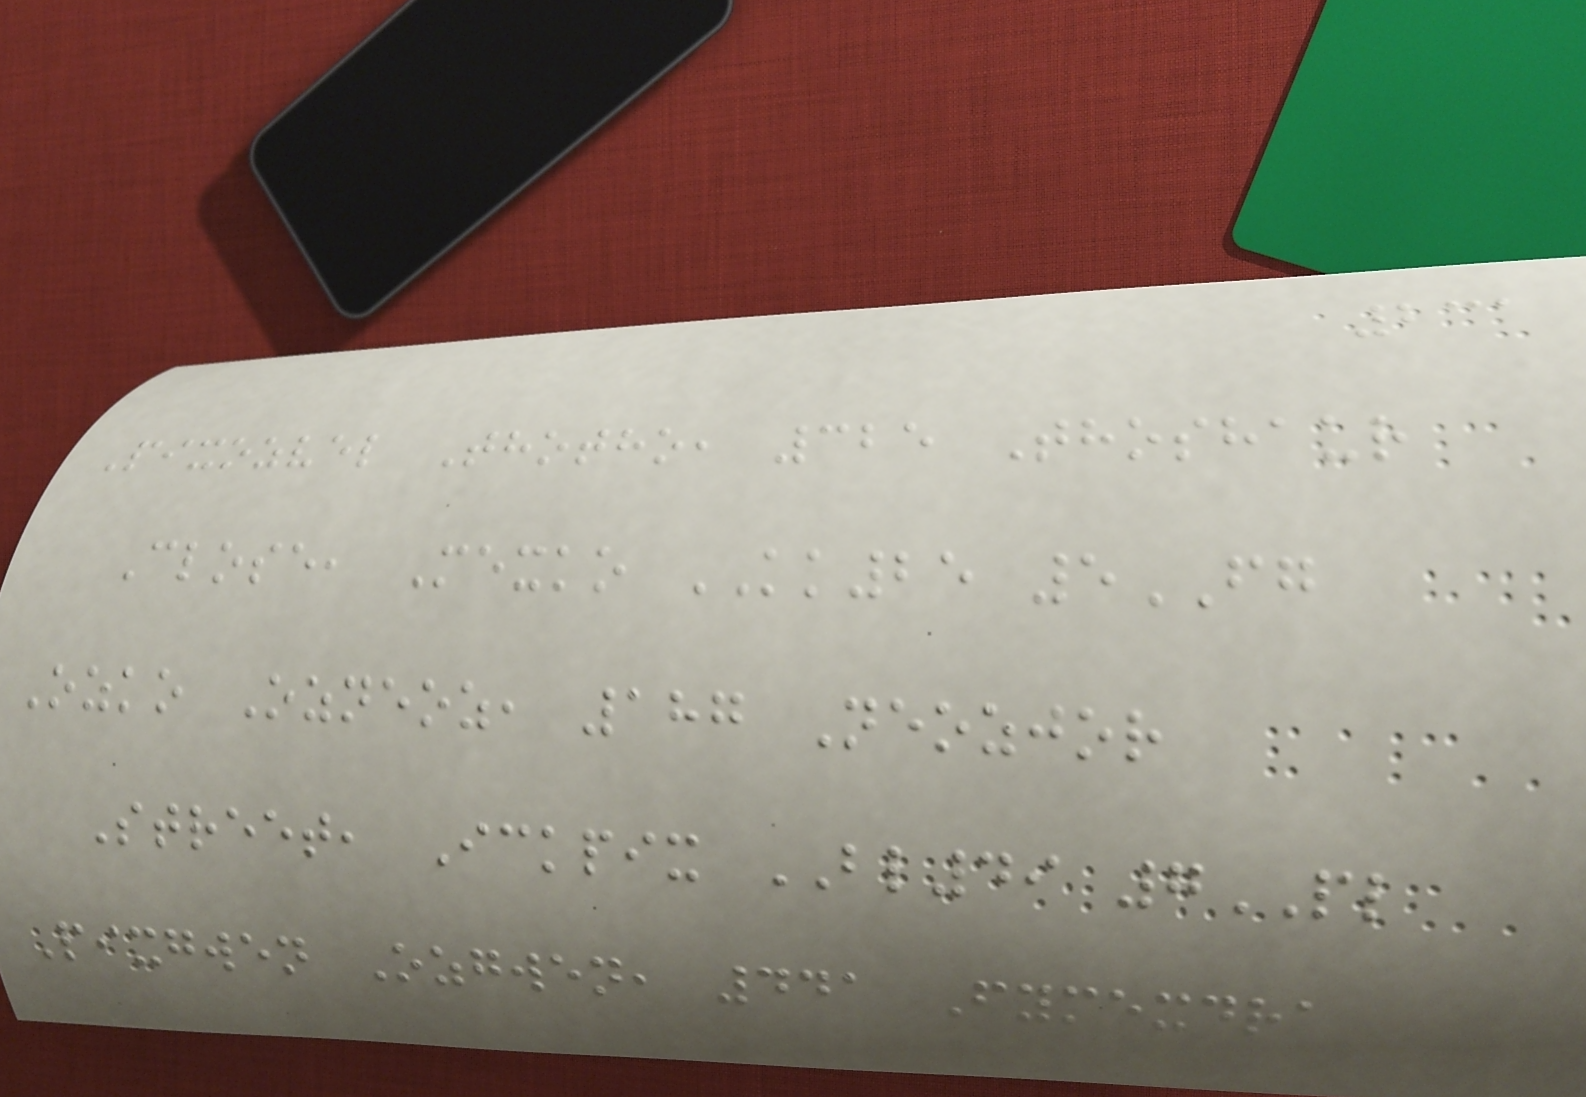231
Pixozvel Thotho, 325 Thoshaur
Close, Mexko KK25 5FG
Ozko Ozneoz, 187 Neozjor
Street, Ickpix BL49 7PL
Pixgwen Ozgwen, 441 Fymexdra
